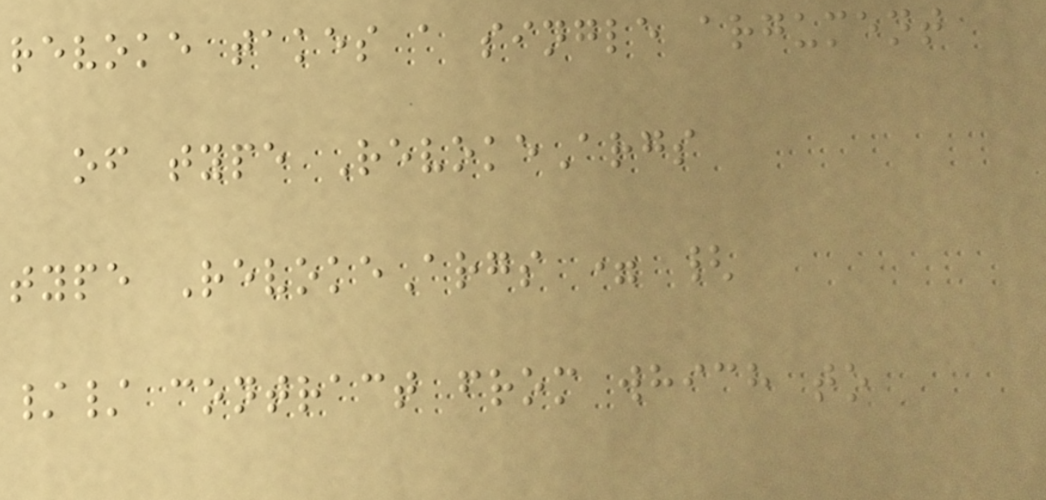revoke takes a single argument
of type RevokeArgs
type RevokeArgs = {
// contract from which to
